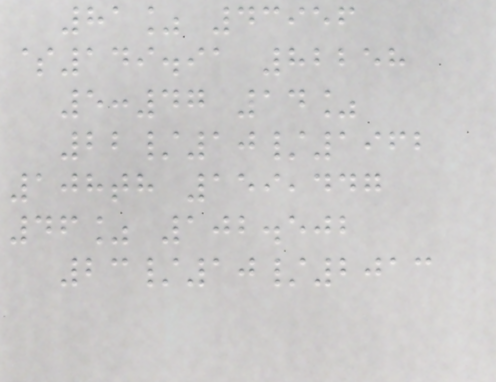81% 43956
$149.91 82258
5:47 14%
22/10/1962
108th 159,447
46% 102.502
23/10/2013
